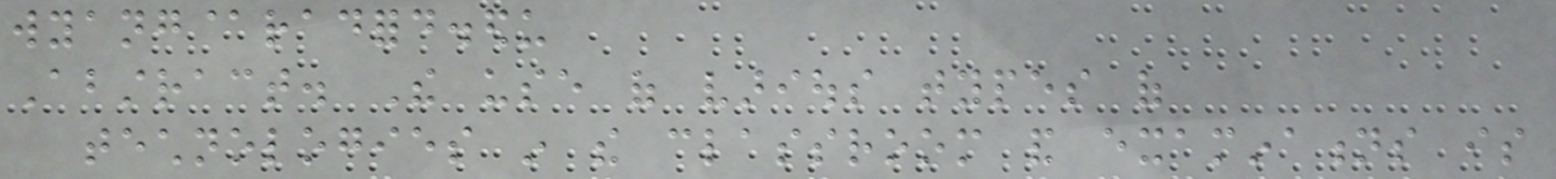wyang@radford.edu
Abstract. The use of various types of
technologies in the classroom and examinations is
